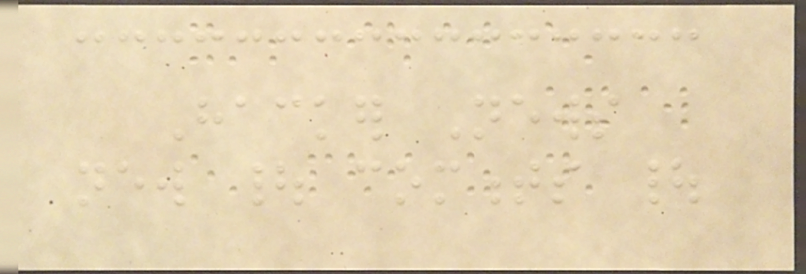Hacker News
new | comments |
